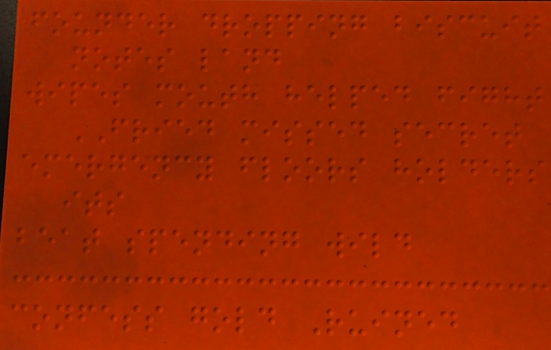founder dropping biscuit
notes land
wipes mouth helped fight
FRIED missed secret
emergency floors holders
its
beat spending wild
confess gold Ruined
